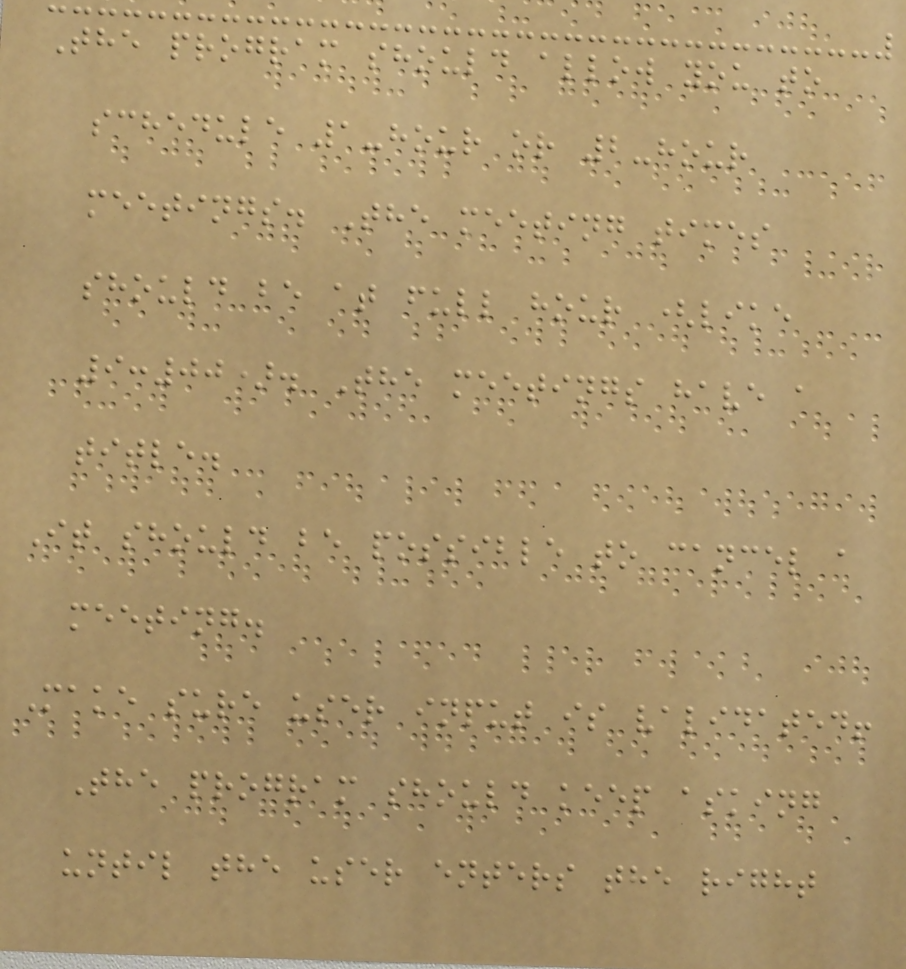The program should allow you to
schedule 1-hour or 2-hour
meetings. The meeting times
should be at full hour (like
9:00). The meetings have a
title.
It should be possible to cancel a
meeting.
Make sure user input is validated!
The program should keep asking
until the user enters the right
